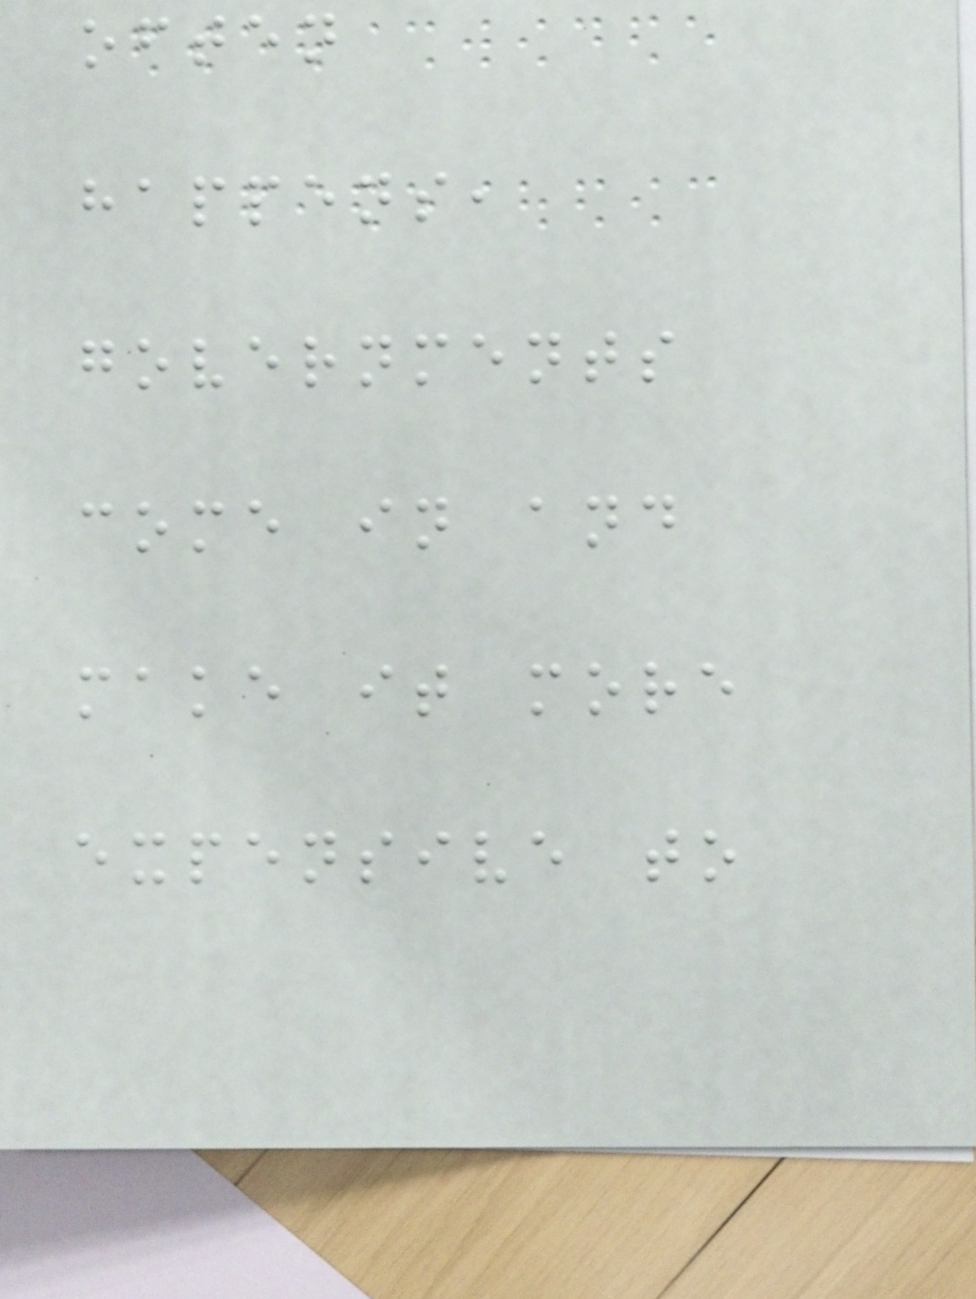often
happens,
governments
come in and
make it more
expensive to
